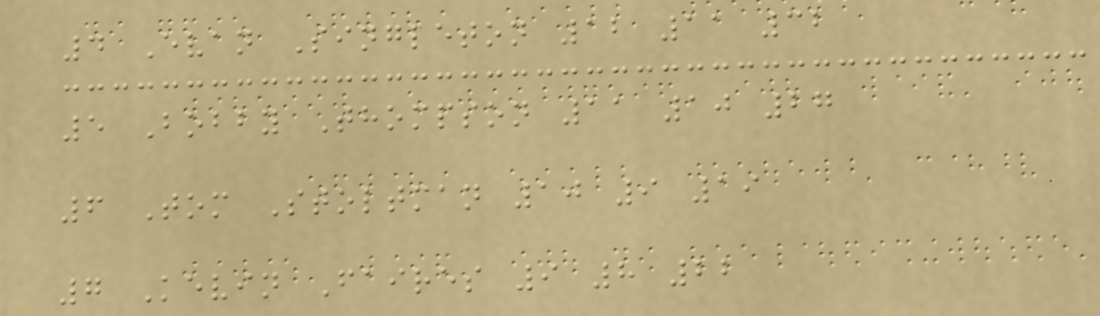4 Evan Singleton 12 11 32
5 Bobby Thompson 11 10 27
6 Tom Stoltman 10 9 19
7 Kevin Faires 9 8 22
